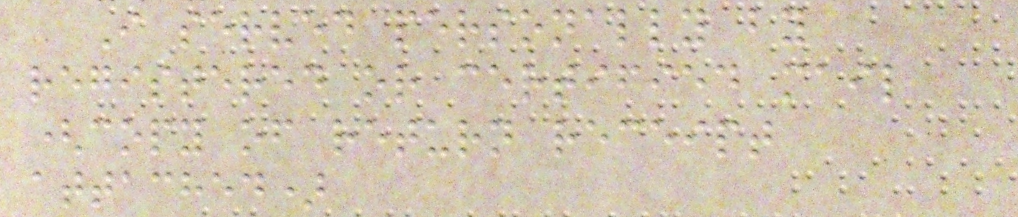I served personally by
registered or certified mail
(copy of return receipt
attached)
